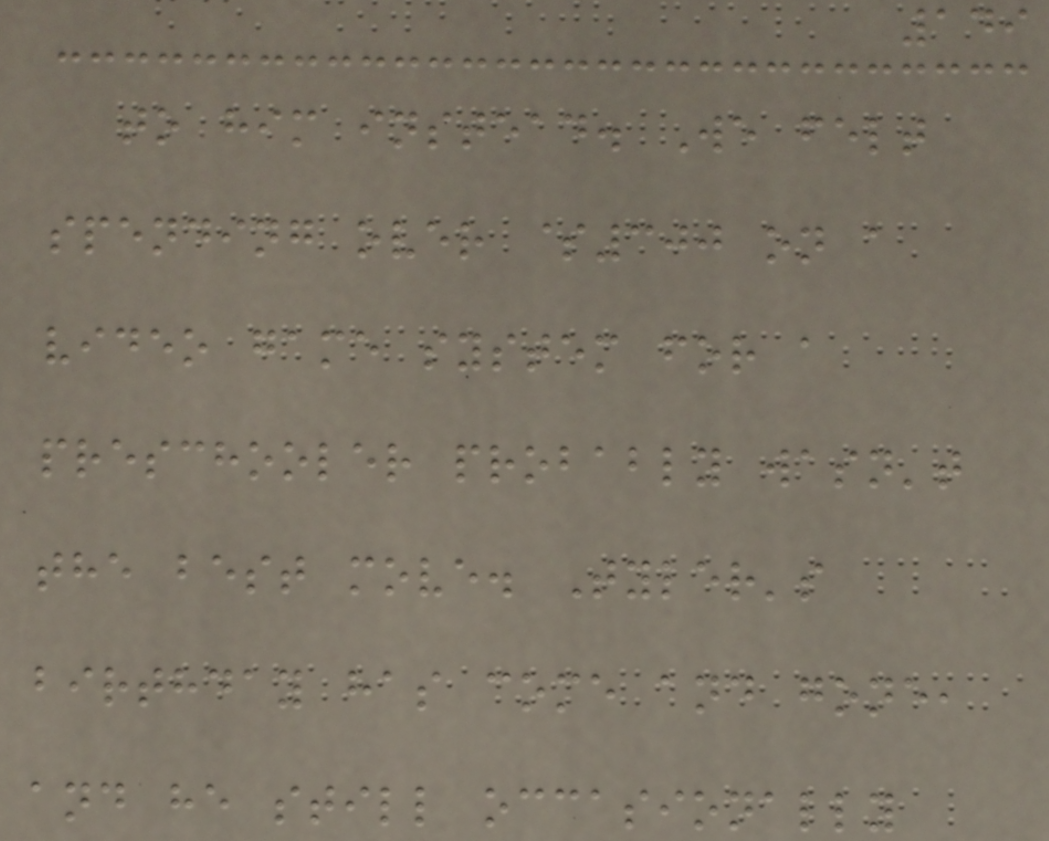149
to him instead. We felt
spending over $300 on a
video game system for a
preschooler probably wasn't
the best move. Tyler's
birthday has come and gone,
and he still occasionally
